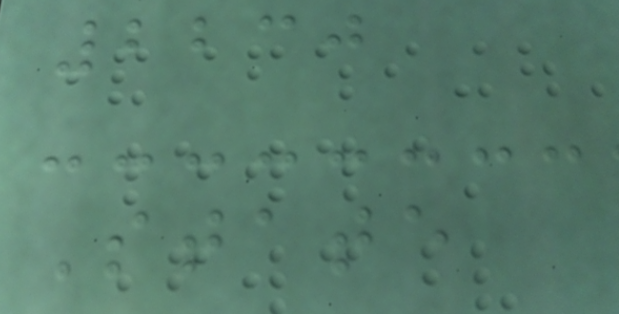2230
State
